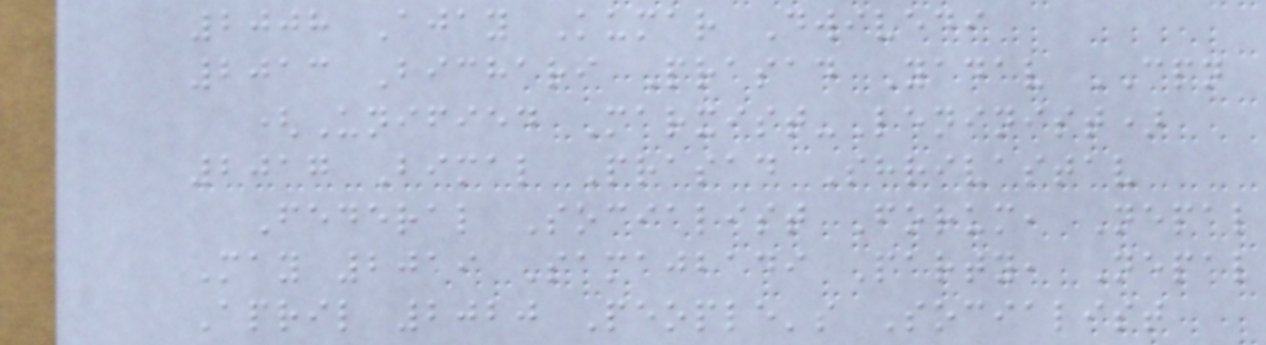2008 Ajay Kumar Dwivedi
2013 Bichari Prasad Yadav CPN
(Unified Marxist-Leninist)
2017 Bimal Prasad Shrivastav
Federal Socialist Forum, Nepal
May 2019 Samajbadi Party, Nepal
April 2020 People's Socialist
